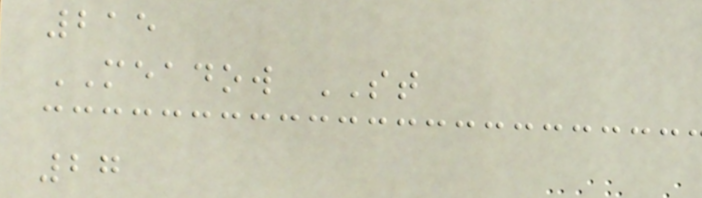215
MEADOW ST
27
